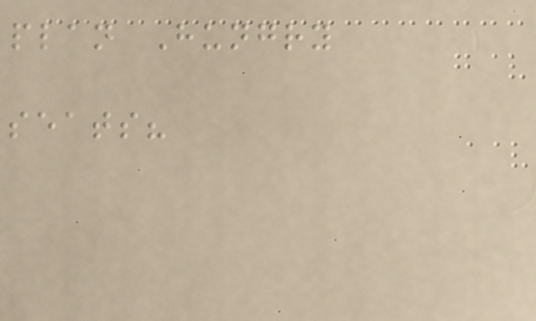plan Hungry
seats?
